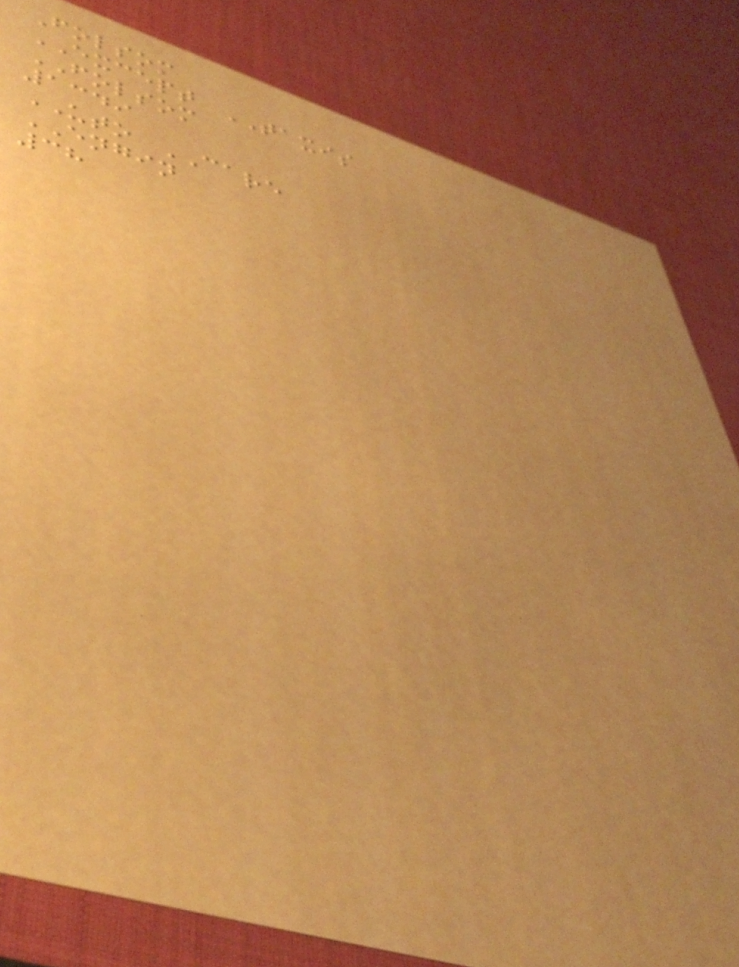Folsom
EXCEPT TAXIS
FOLSOM
1349
UTO CARE
ENGIN
38
